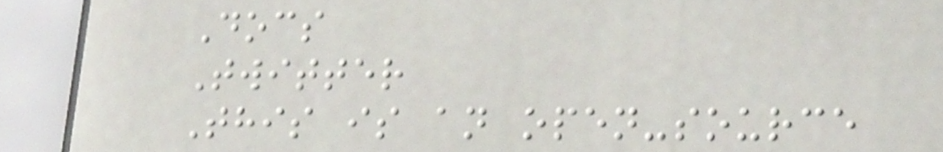Docs
Twitter
This is an open-source
